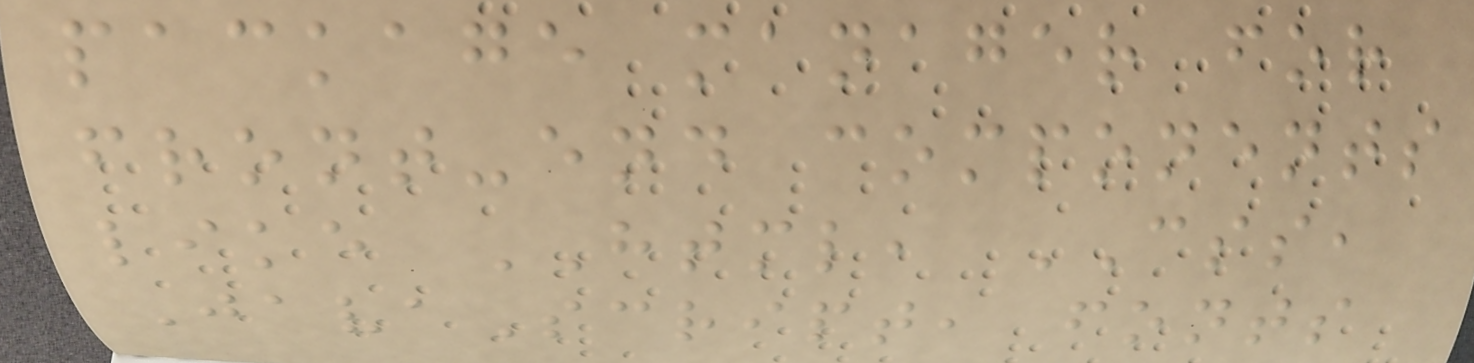package manager for
front-end components
like HTML, CSS,
JavaScript, fonts
